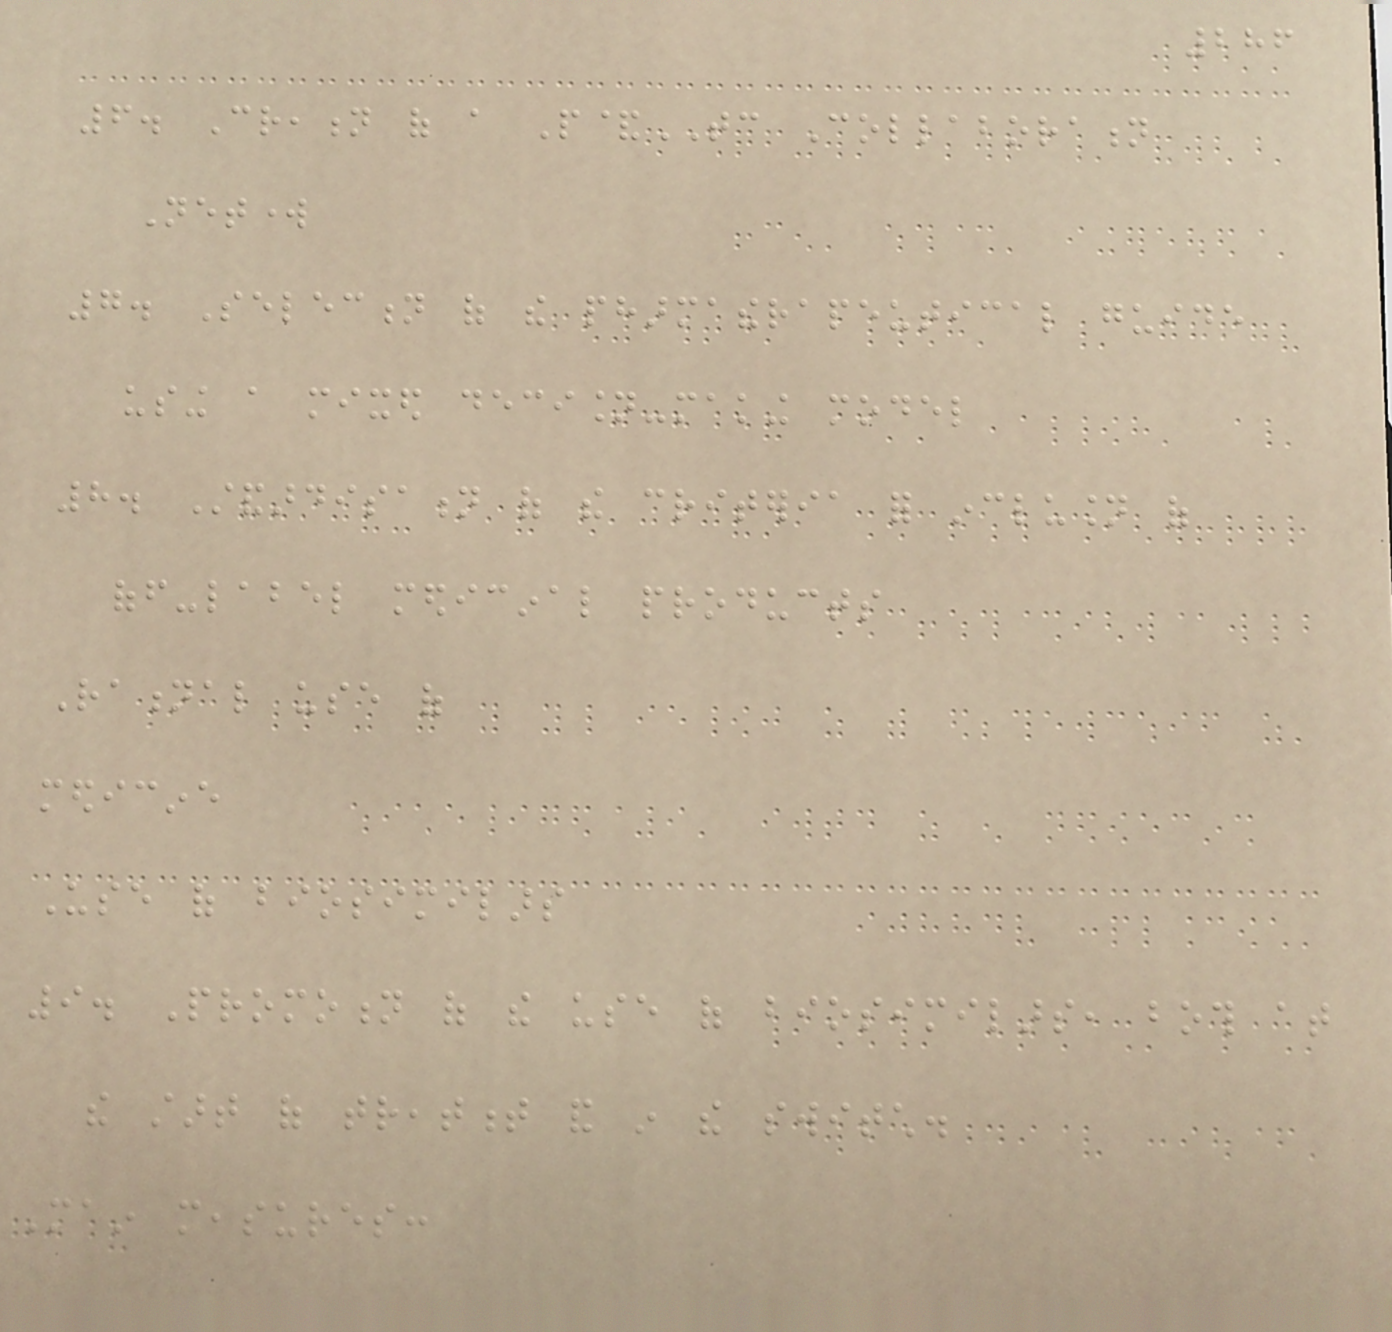286
6. Creation of a P&TC Collaboration
Network
7. Selection of the pharmatherapeutical guide
using a mixed decision-making model
8. Standardisation of the criteria for inclusion of
off-label medicinal products
Rational use of
medicine
Use of biosimilars
9. Promotion of the use of biosimilars, both at
the start of treatment and in the switch.
Main measures:
